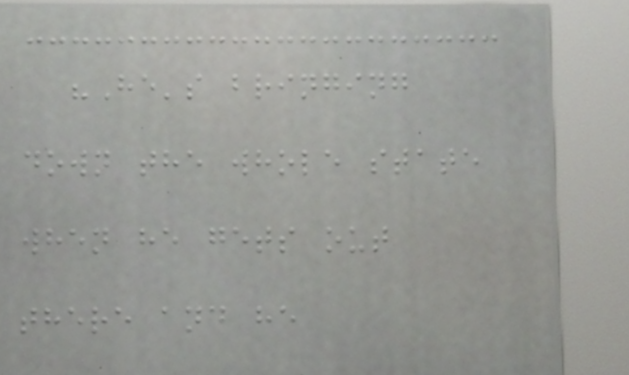"He's bringing
down the whole state
when he gets out
there and he
